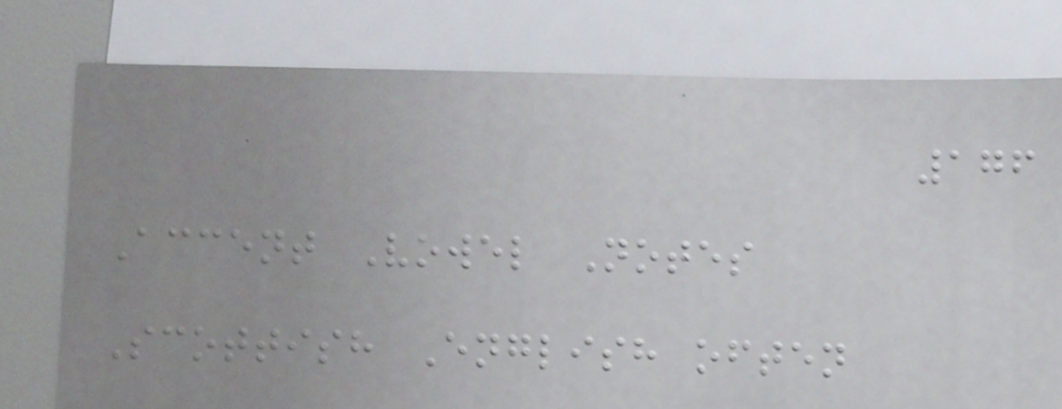176
Accent Vowel Notes
Scottish English often
